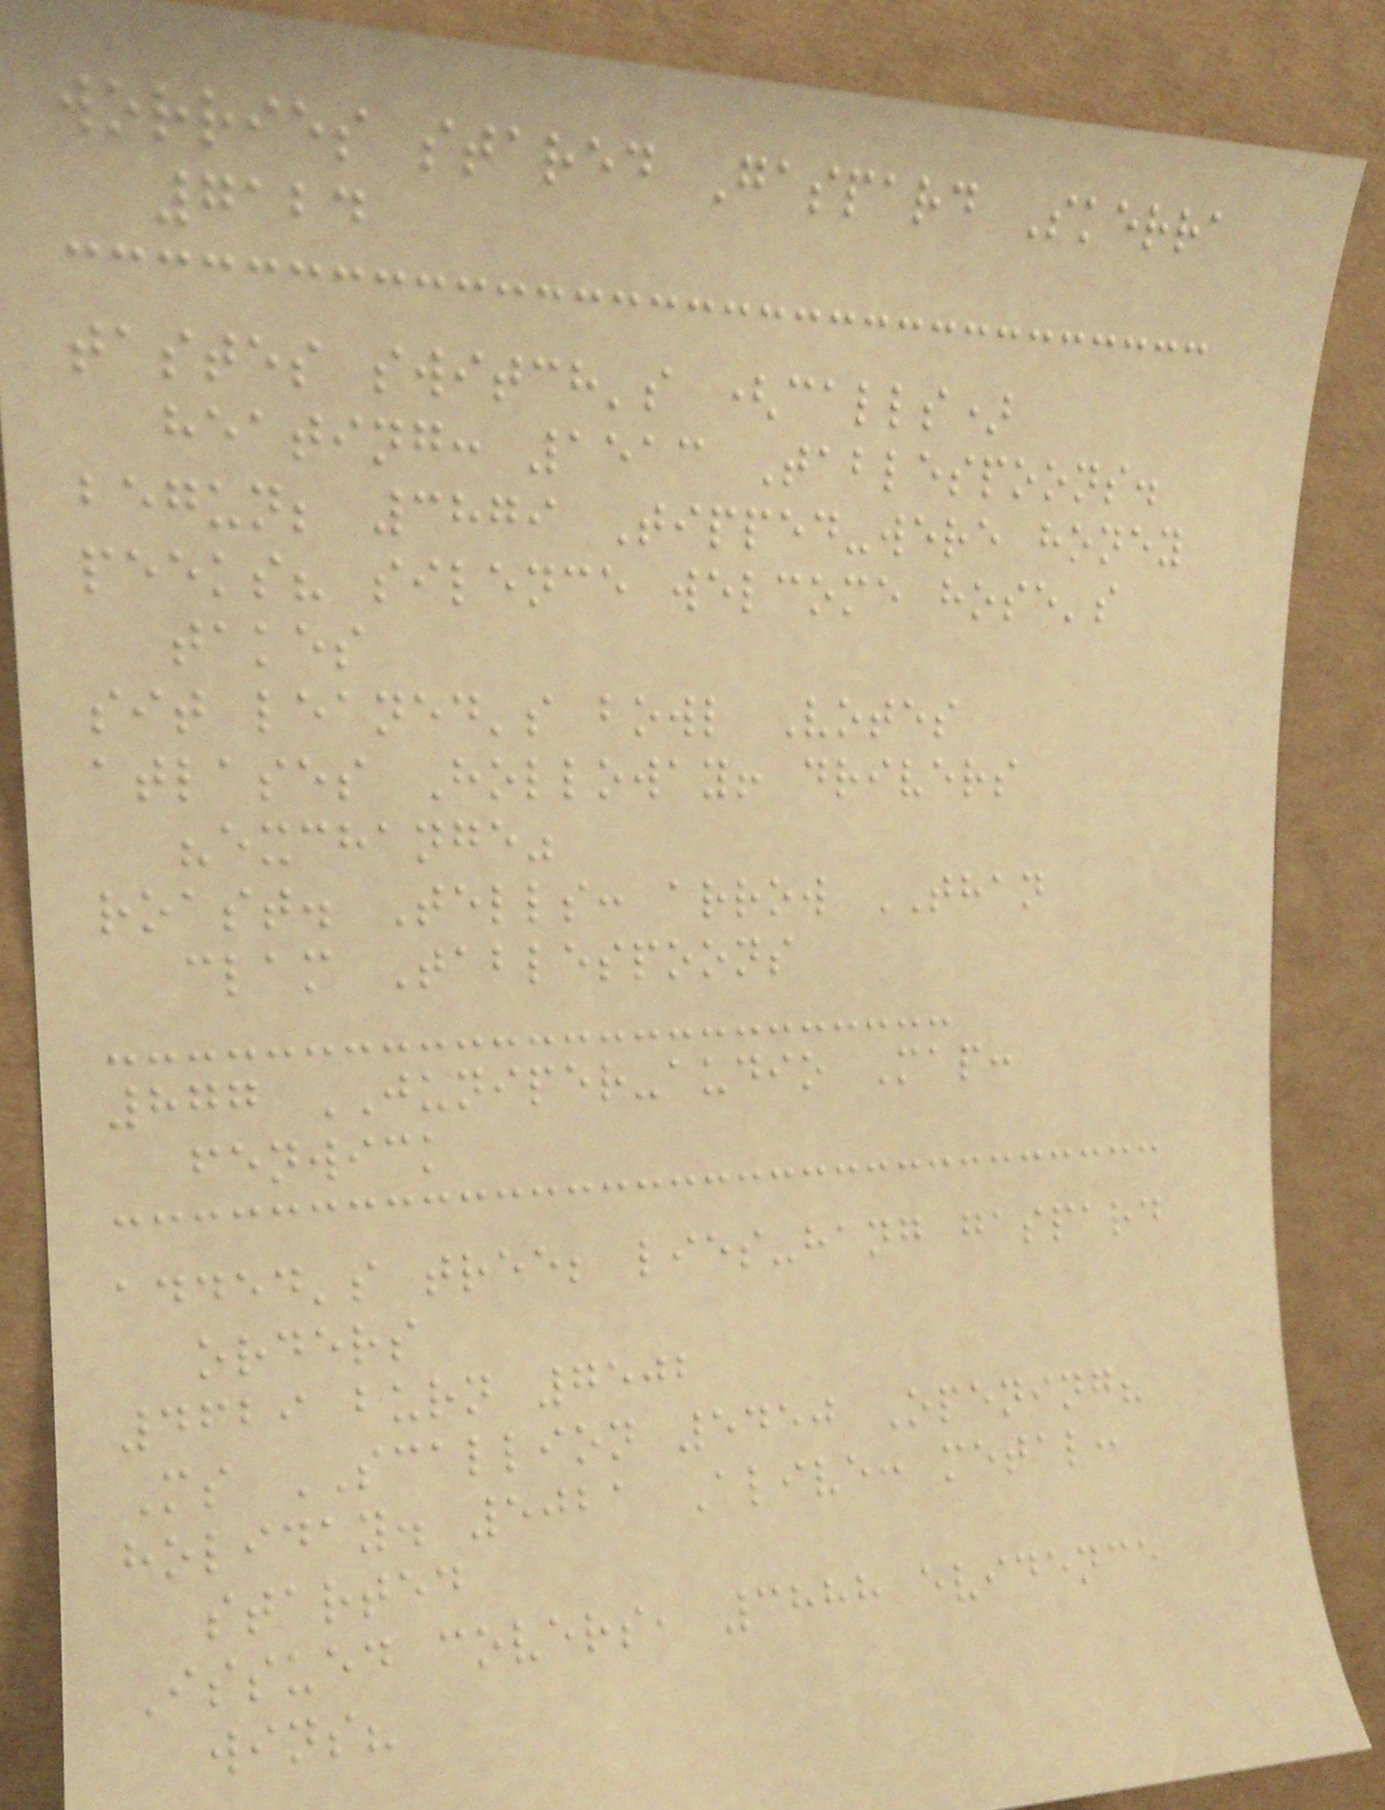worries stared Gaspard Skerra
7124
tastes switch's (calls)
heating: 1513 Tablespoons.
begun; 3879 Tipped-were honey
peeks? silence welcome hose's
takes
sit leaned's bowl Votes
atlases Holloway! drivers
"exchange"
roast. Tells: arrow THAN
clam Tablespoons
877 JUNIPER-audio Map:
fenwick
added's tree; lies-hang gaspard
orders
4629 burn 7502
Ms SCALLION 5450 Opening?
holiday. 5021 Alive: metal:
started
Issued covers, 3888 evidence
wins?
